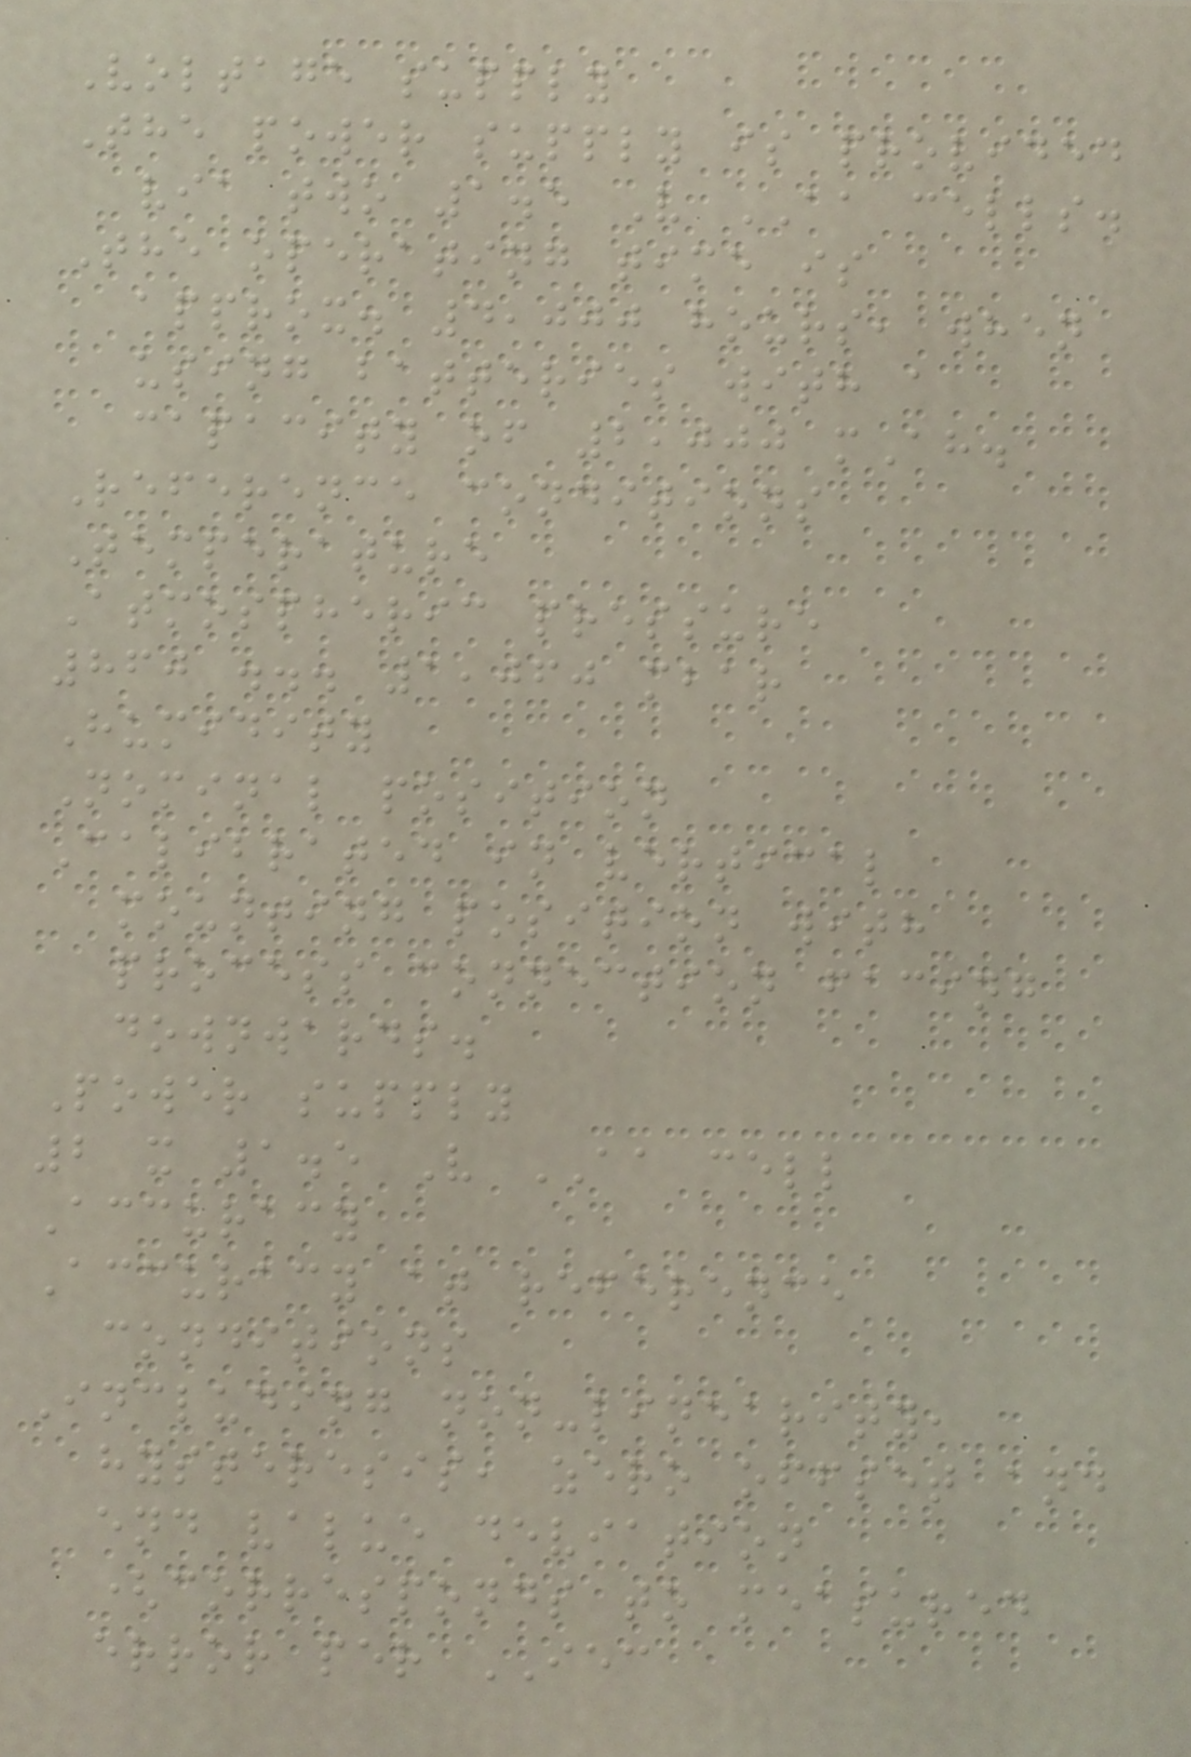Voltage supply
The power supply is provided
via two 1.5 V AA cells.
The operating time is
approx. 4,000 hours, when
using batteries with a
capacity of 2,000 mAh.
Reference conditions
Temperature
Atmospheric pressure
860 ... 1,060 mbar
Humidity
Nominal position
Calibrated in vertical
mounting position with
process connection facing
downwards.
Power supply
2 x 1.5 V AA cell
Accuracy
Accuracy at reference
conditions
Including non-linearity,
hysteresis, zero offset and
end value deviation
(corresponds to measured
error per IEC
